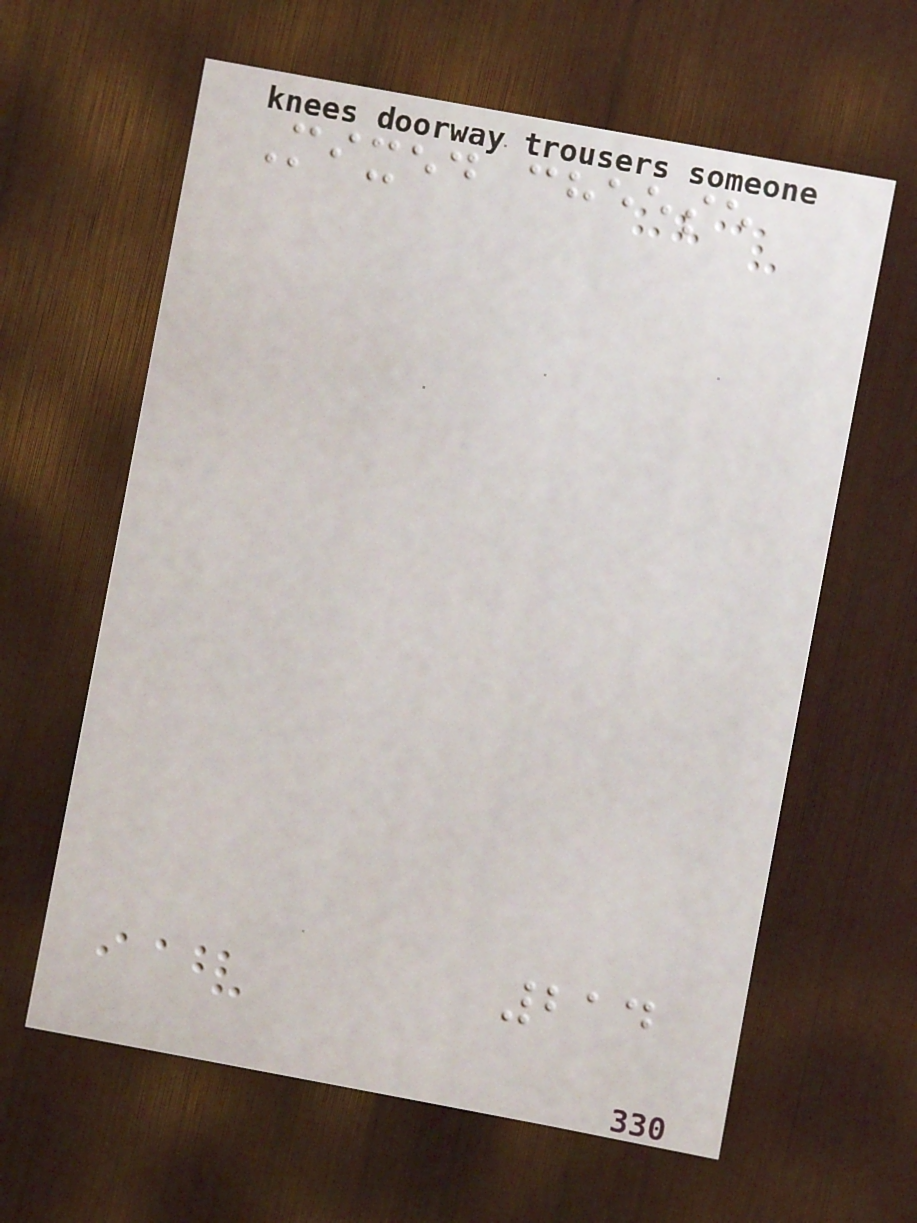Mixed cheese
214
